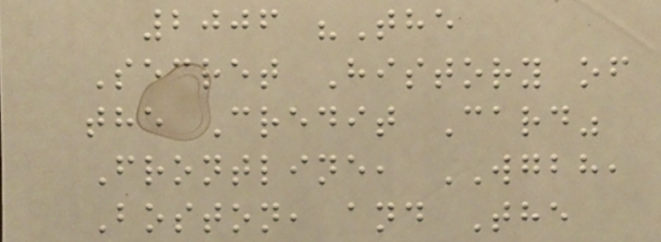2006 "The
Secret History of
the Credit Card"
Frontline, WGBH,
Boston, and The
